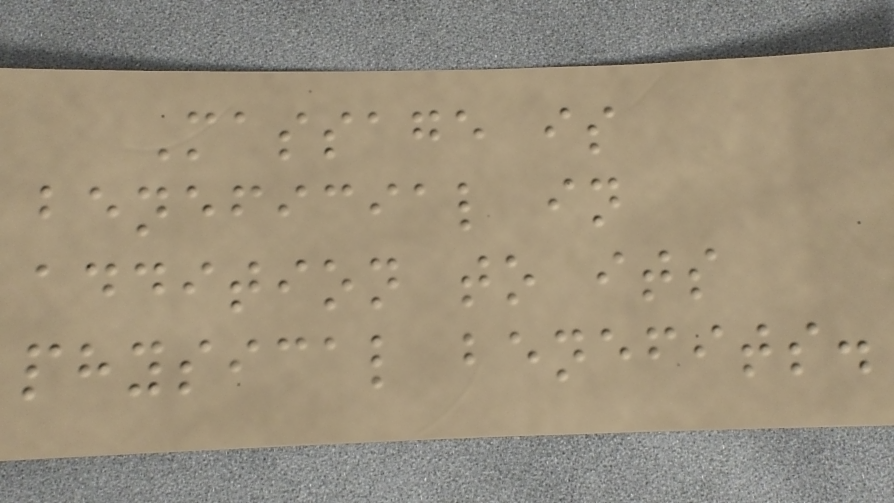Massage is
beneficial in
addition to its
physical benefits.
